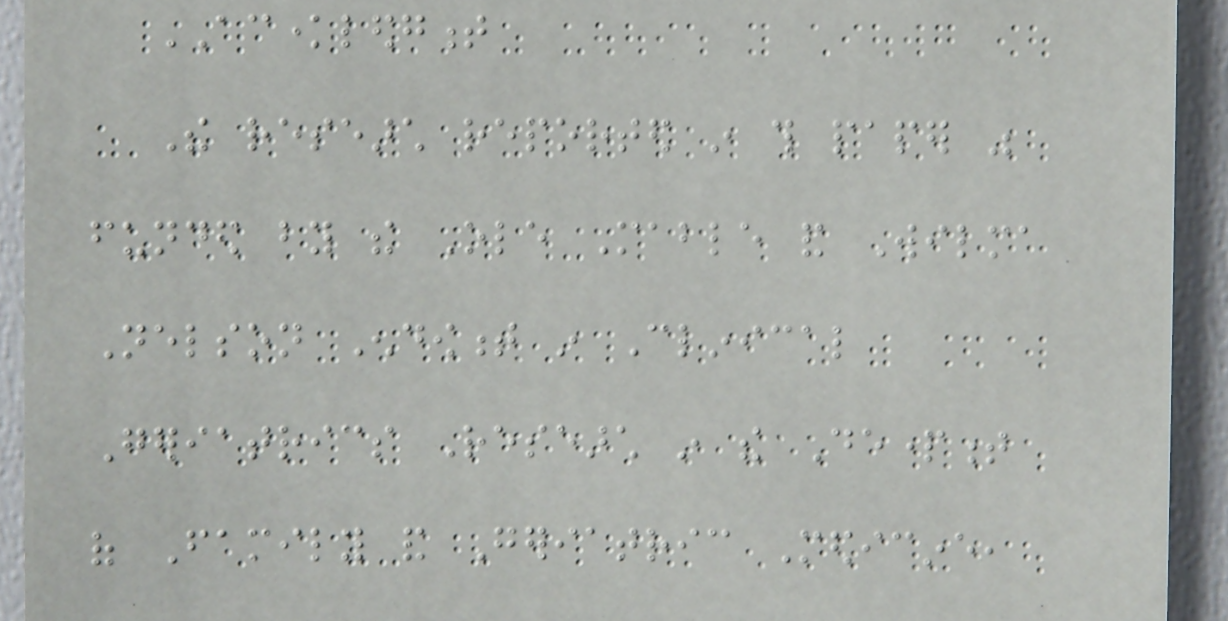ACKNOWLEDGMENT
The research reported in this paper was
funded by the Ole Mable and Wilma
Nelson Endowment in Clinical
Geriatrics Research in the Department
of Family and Geriatric Medicine,
